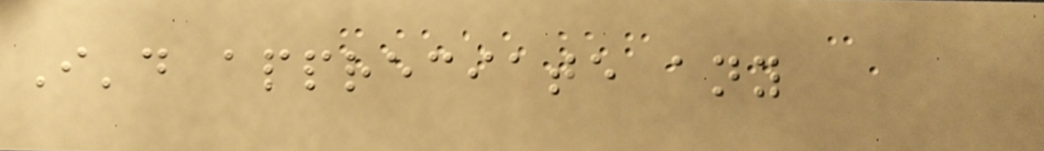I'd appreciate any
